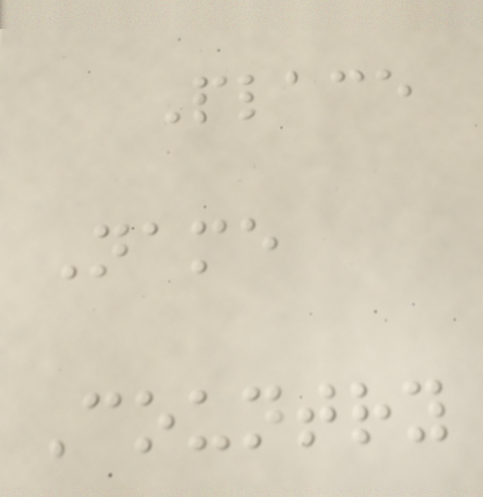Place
Name
Country
